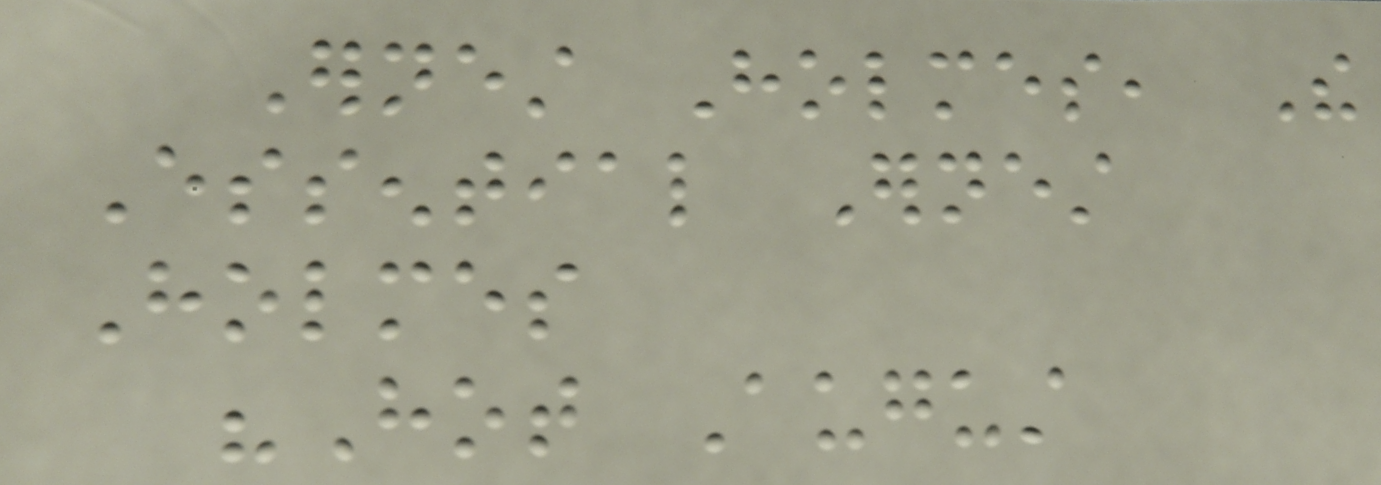Ernest Holmes, The
Essential Ernest
Holmes
"Hot August
